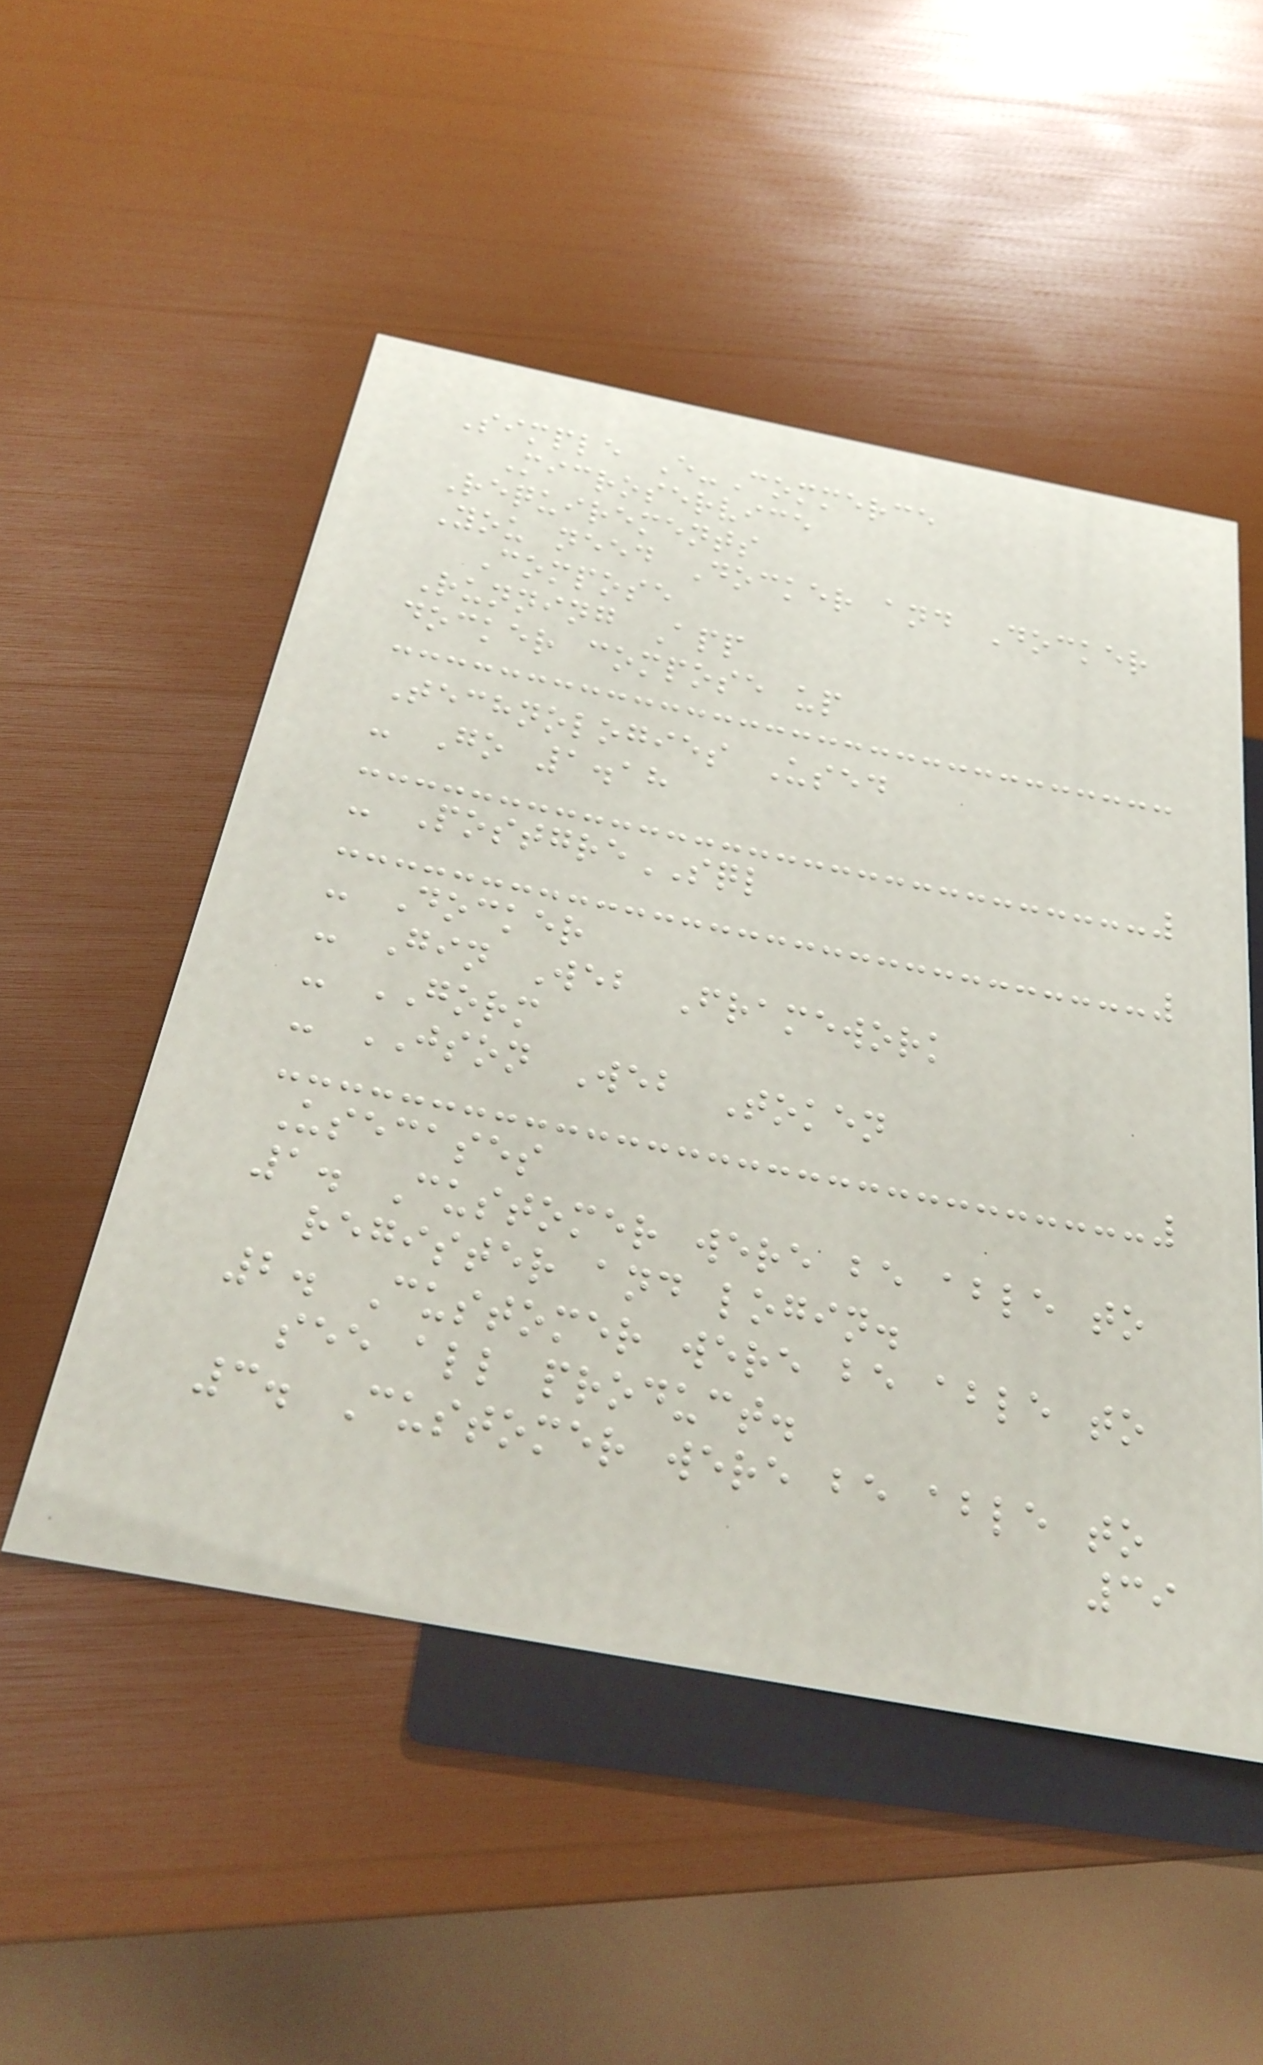Simple E-Commerce
Microservice
Requirements
You need Docker and Docker
Compose
Running App
docker compose up
Technologies Used
- Go 1.18
- PostgreSQL
- Docker
- Gin Web Framework
- GORM
- JSON Web Token
Usecases
1. Customer were be able to
register and login.
2. Customer were be able to
see all product.
3. Customer were be able to
39
